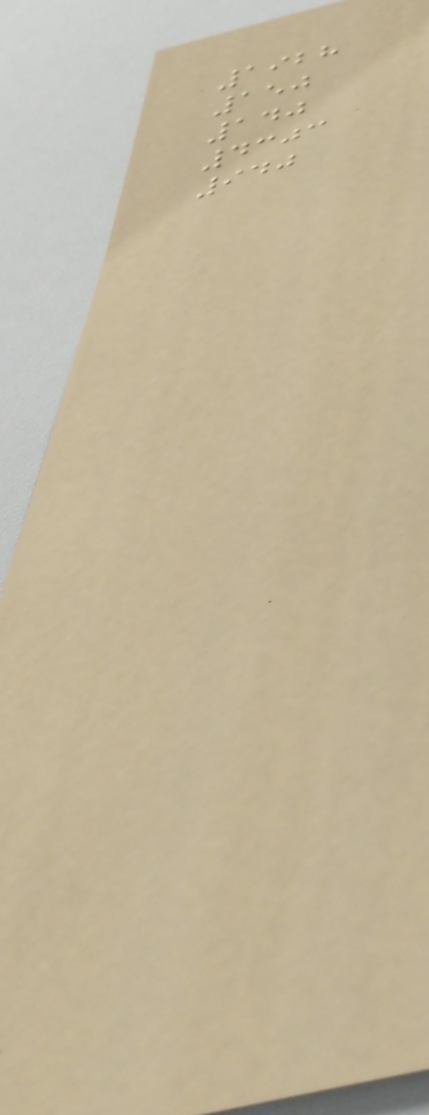1928
150
140
4303
940
